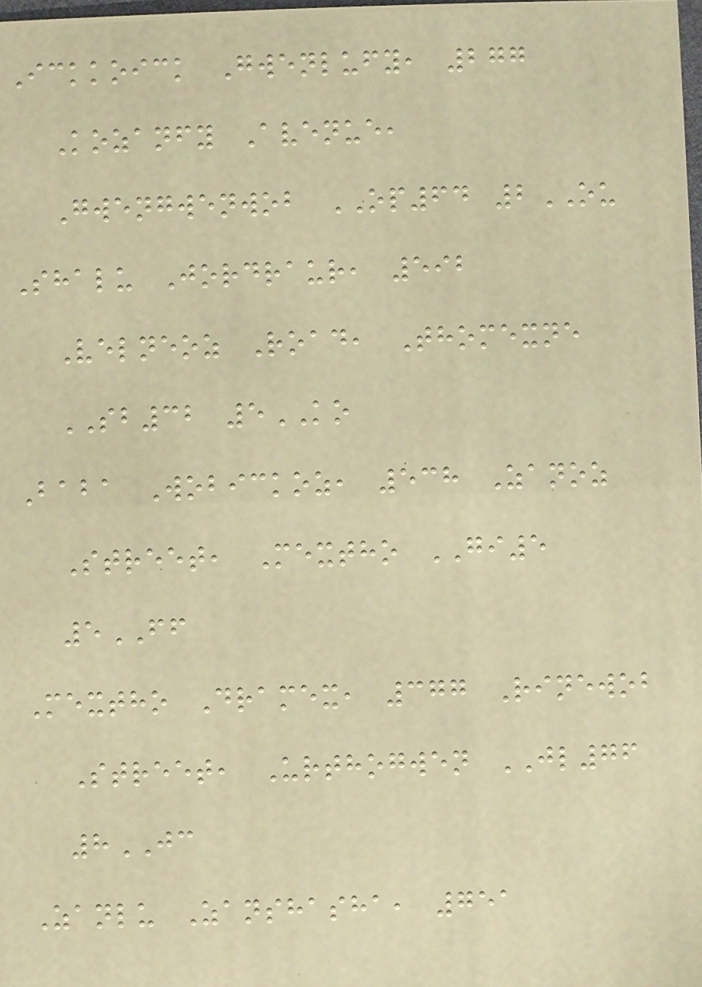Ickkoick Gwenlufy, 277
Kozanfy Avenue,
Gwengwenwob OP64 2OU
Shalu Jordraur, 592
Velneoz Road, Thomexne
SB32 5KO
Baba Wobickoz, 538 Zanoz
Street, Mextho GI5
5FF
Mextho Dramex, 377 Rinewob
Street, Urthogwen JL76
8JC
Zanlu Zanshasha, 751
